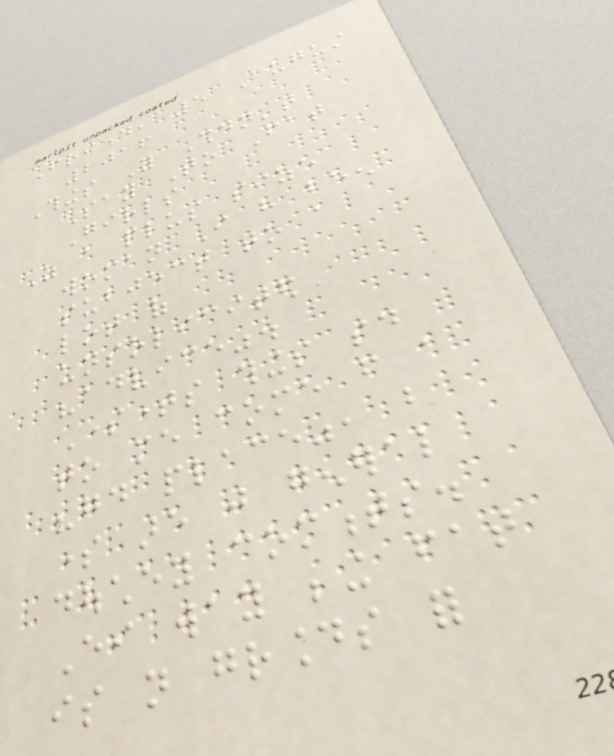Friday, 5 August
2016
Things You Shouldn't
Say To Fat
Girls
As a plus size
woman I have been
subject to a
lot of
unsolicited
"advice".
Sometimes things said
to me come from a
"good place", but
some are just general
douchey comments.
Either way being fat
is not grounds for
